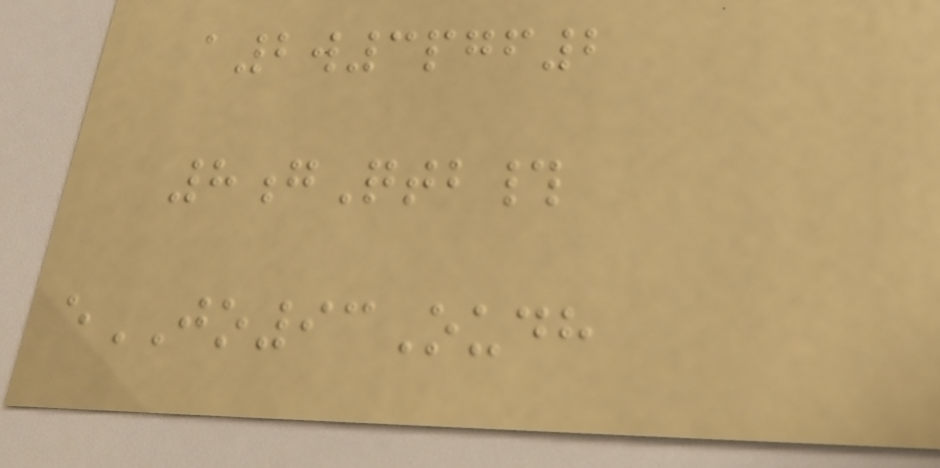a2w3pgf2
8gQtb#
eJO93Oudh
